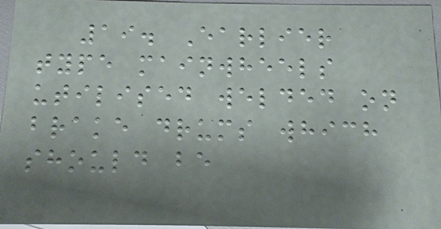19. Earlier
type mainwheels
utilised welded on
brake drums which
should be
